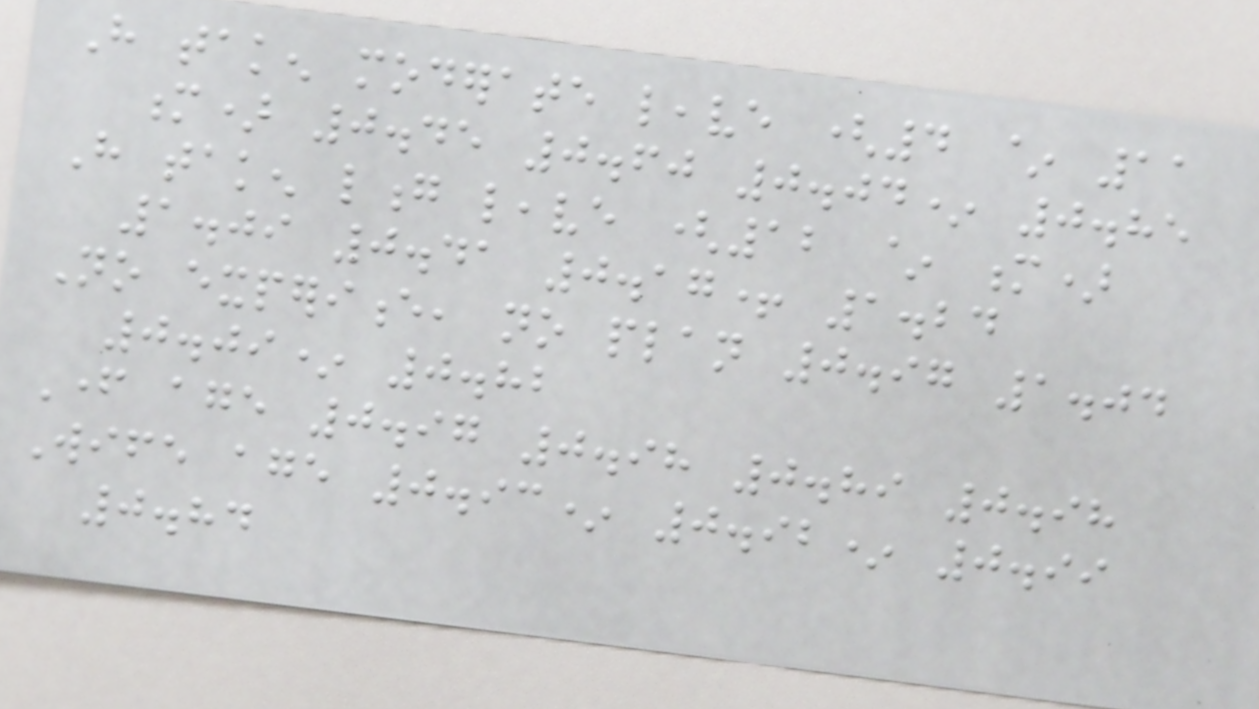Have taken moderate leave (4 ~ 11
m) 0.45 0.60 0.04* 0.85
Have taken long leave (12 ~ m)
1.09 0.41 0.17+ 1.24
No experience, no plan 0.97 1.04
0.09* 0.82
Father age 0.97 0.98 0.89 0.98
Wife age 0.93* 0.92* 0.99
0.84
